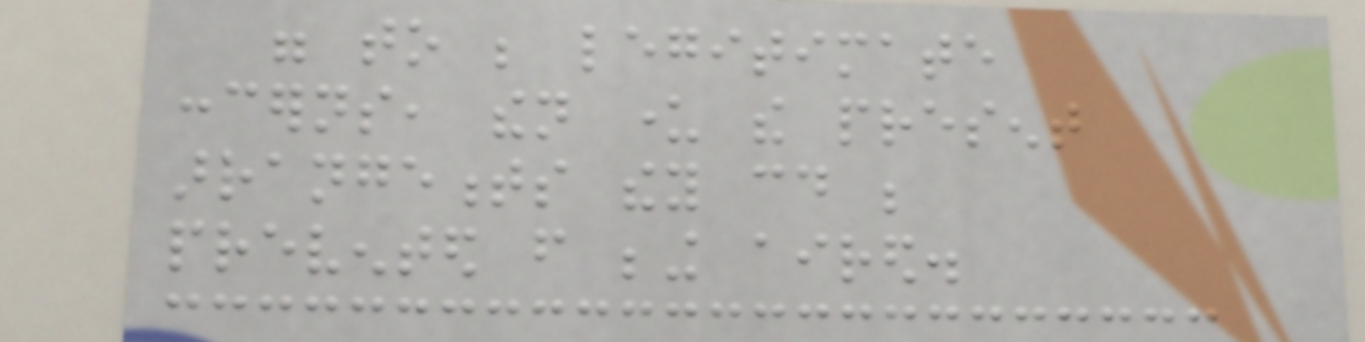were to be legitimate
concerns, then under the present
arrangements they could be
prevented from being aired.
